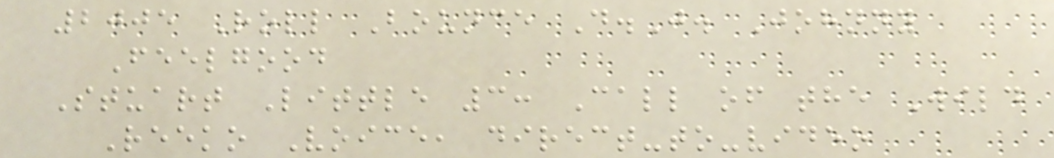2005 Roll Bounce D.J. Johnny
Feelgood
Stuart Little 3: Call of the Wild
Reeko Voice, direct-to-video
